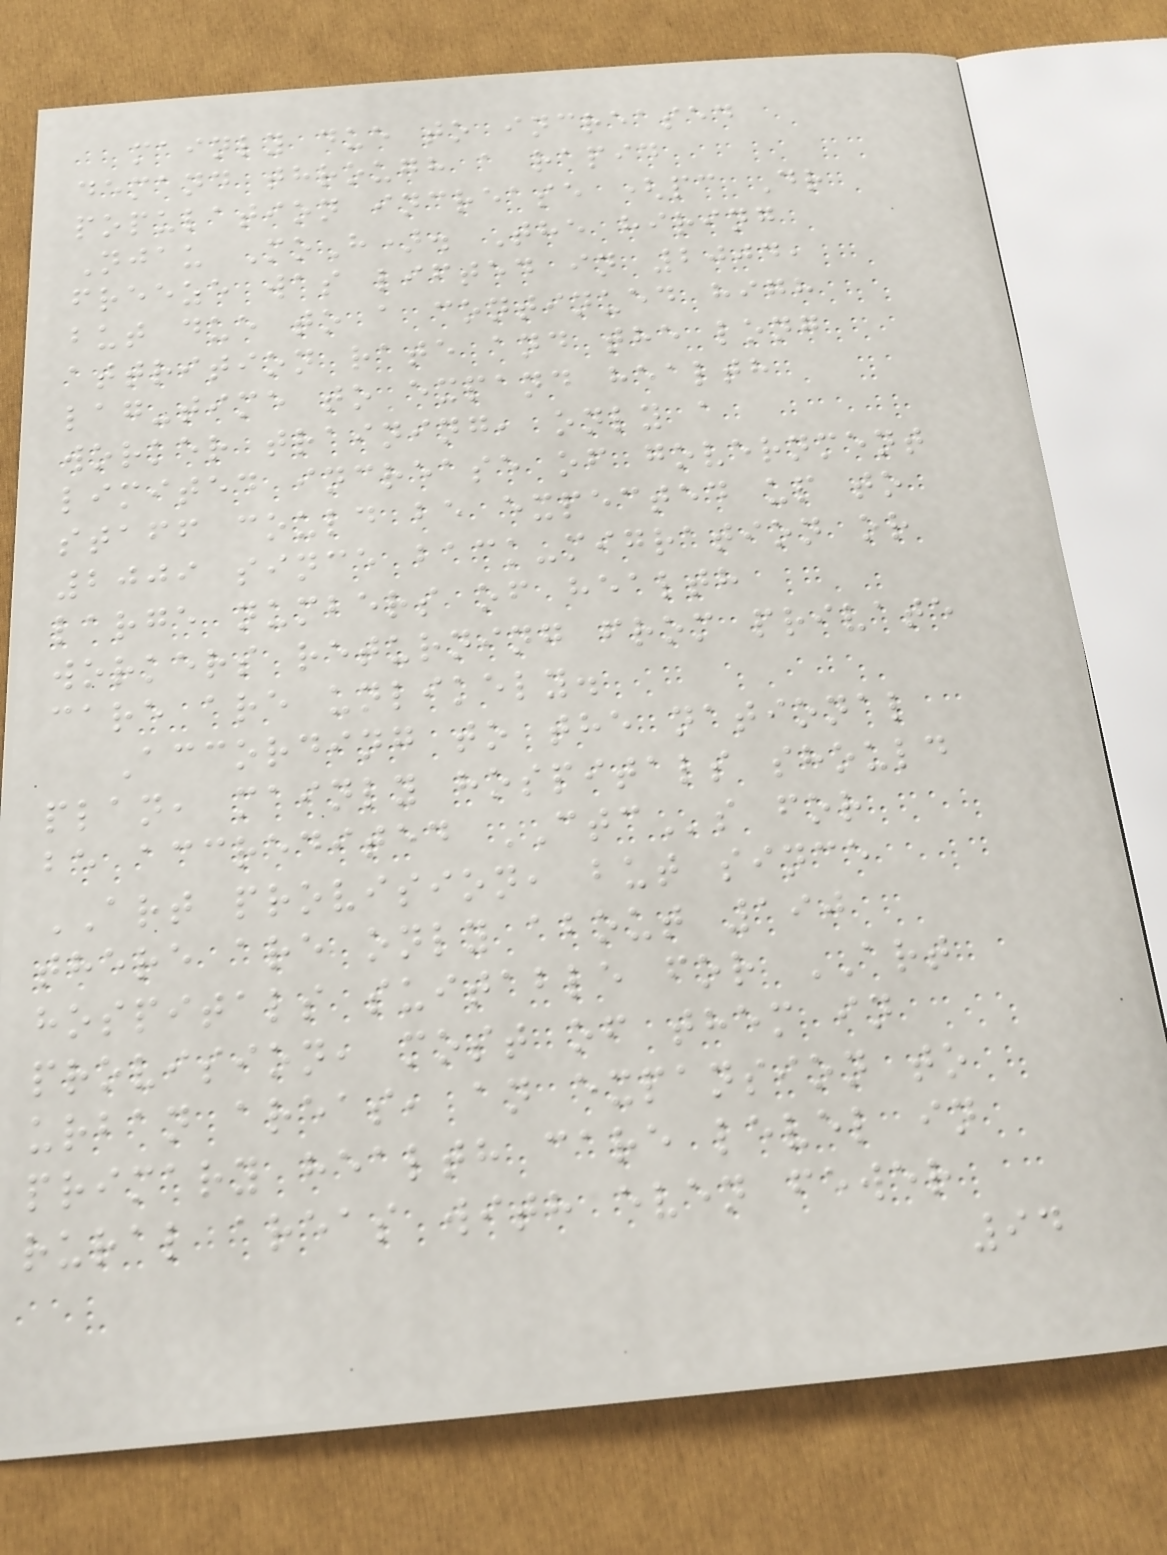mainly due to increased
demand through a rapid
population increase (pc Dr
Njau MoH). The hiring
freeze was lifted in 2004,
but due to a continued high
attrition rate and the long
lag-time to expand health
worker training, only a
limited increase of government
staff could be expected up to
2009 since back-migration or
large numbers of health
workers returning from private
care are unlikely.
According to the national
plan, mainly hospitals should
be accredited CTCs for
ART provision, but since
there are only about 190
hospitals suitable for ART
provision, most of them in
urban areas, an expansion to
primary health care level in
rural areas with even fewer
94
